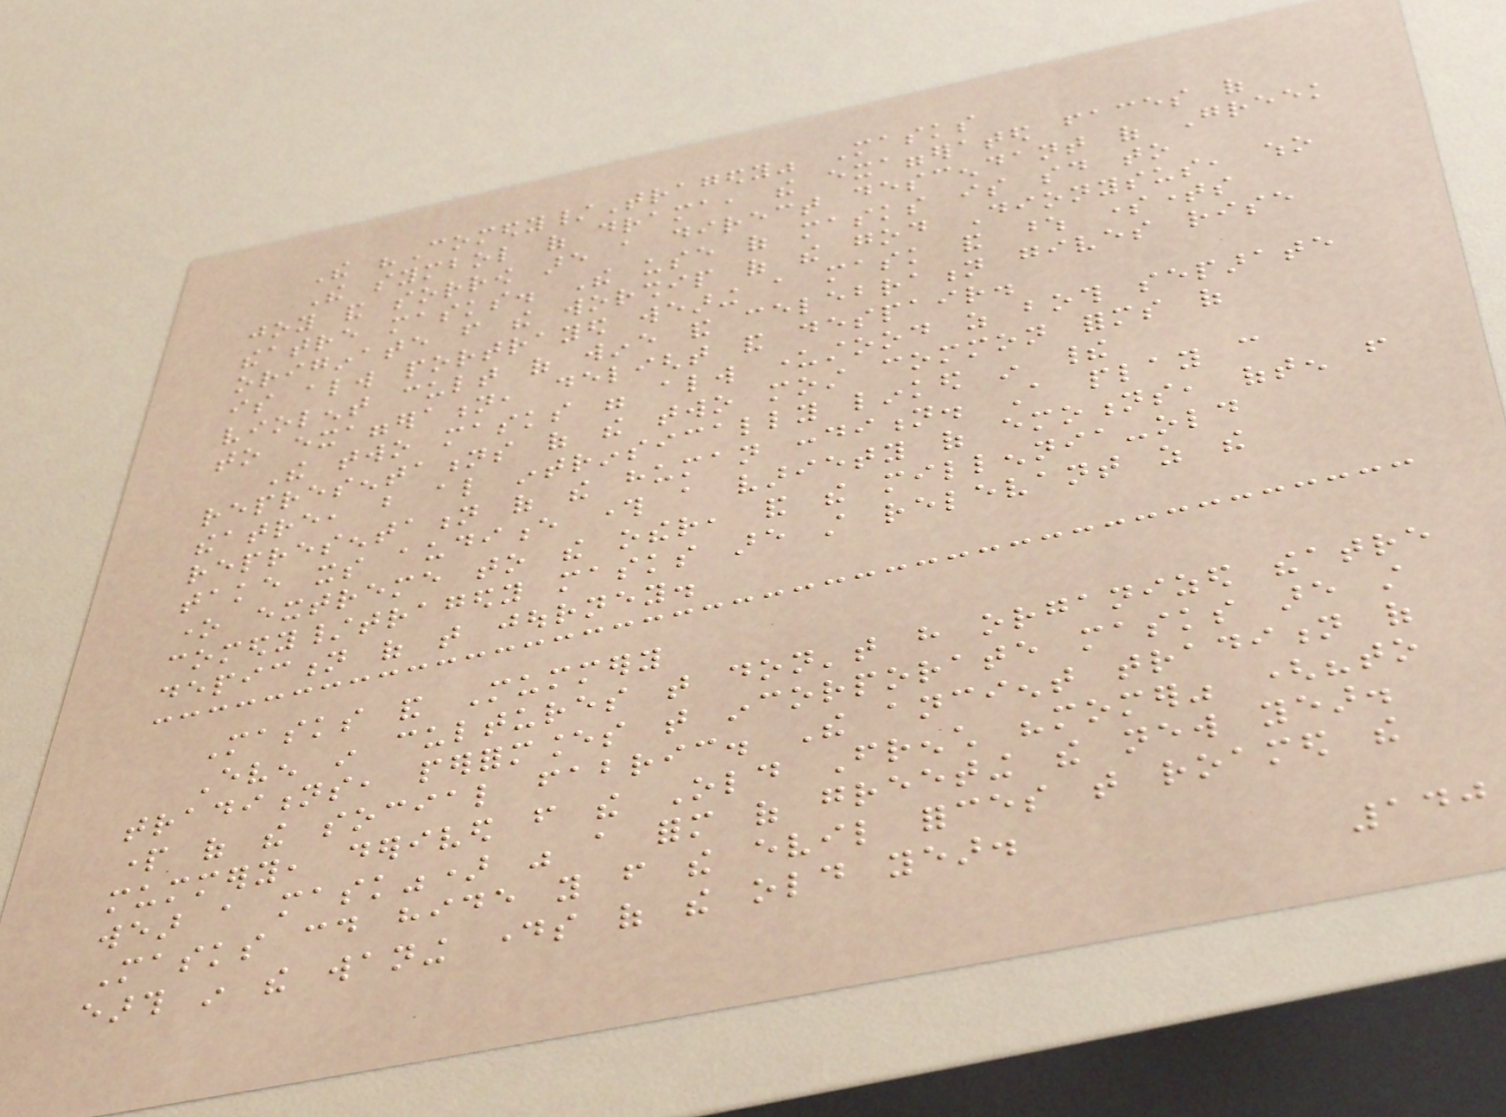The "Comedy/Tragedy" Masks
The symbol of drama, the exaggerated faces of
joy and sorrow are a direct descendant of Greek
theatre masks. The use of masks is said to
originate from the worship of the god Dionysus, who
is always portrayed wearing a mask and whose sometimes
violent cult of wine and celebration gives rise
to exaggeration, delight and despair.
The two masks were always understood as both separate
representations of the two most common forms of
theatre, but also intrinsically linked in their
representation of the human condition. A play can
take its audience through a variety of emotions, often from
one extreme to the other, and the millennia-old
comedy/tragedy masks are still relevant as the
depiction of that journey.
Masks and Mummery
Even in cultures that don't have organized theatre
traditions, performances that incorporate masks are still
part of the social fabric. The ancient tradition of
mummery, derived from the Old French "momer" ("to
wear a mask") was a form of greeting the new year.
Masks could hide you from the evil forces that roamed the
earth in the waning days of the old year.
140
